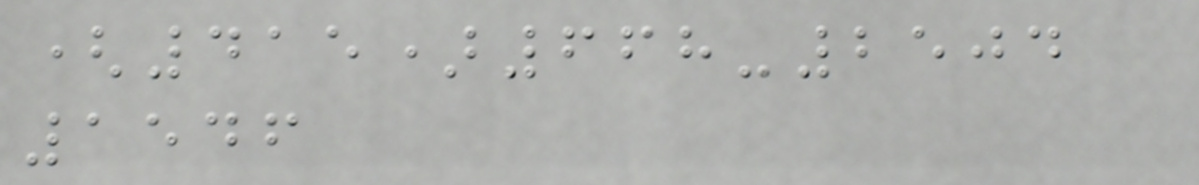(415)668-2504
1546
